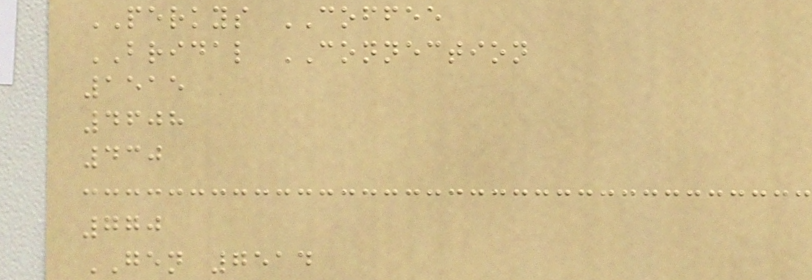PERKYS COFFEE
BRIDAL CONNECTION
1515
4608
430
770
GEN 7514
